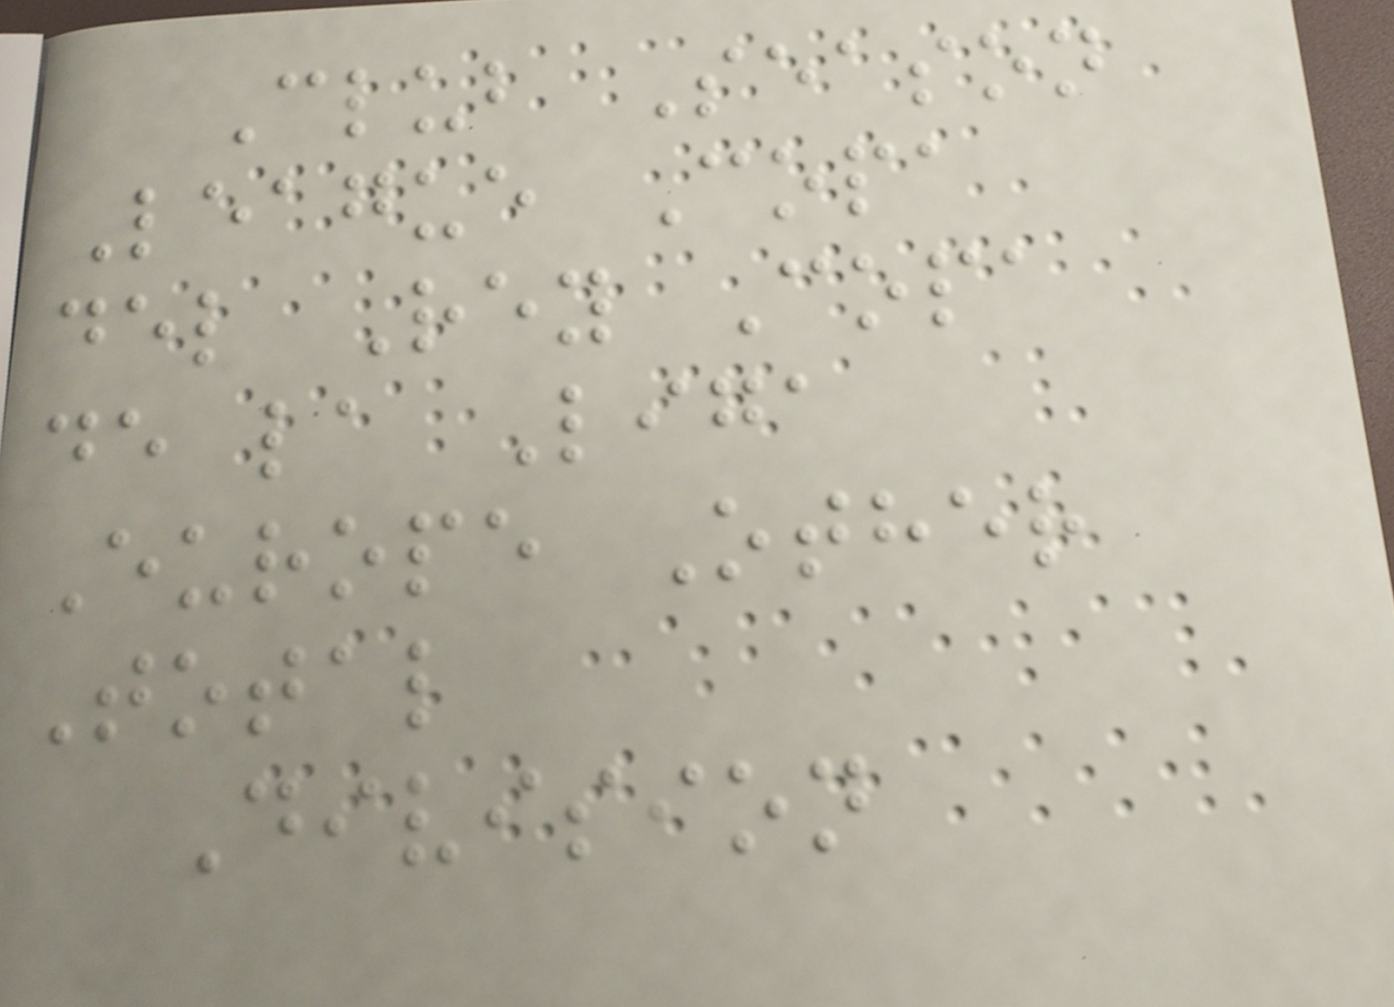Club Season
League Copa
del Rey Copa
de la Liga
Europe Other
Total
Division
